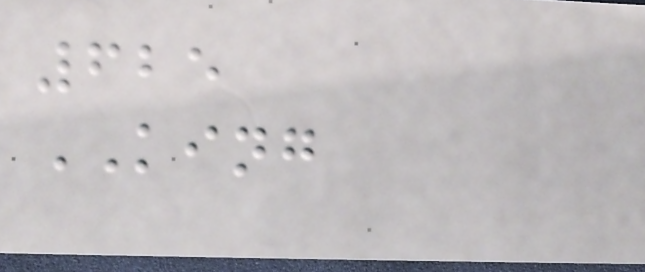625
KING
